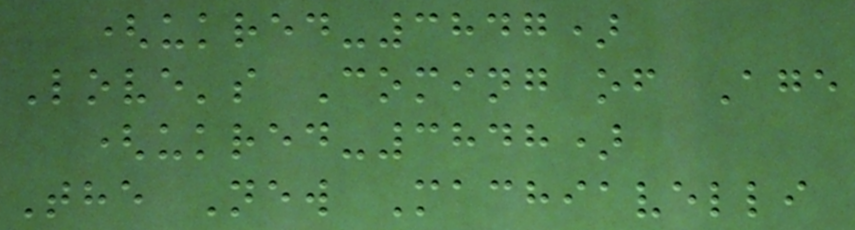(ukred-3847)
Love's Coming of Age
(ukred-3848)
The New Machiavelli
